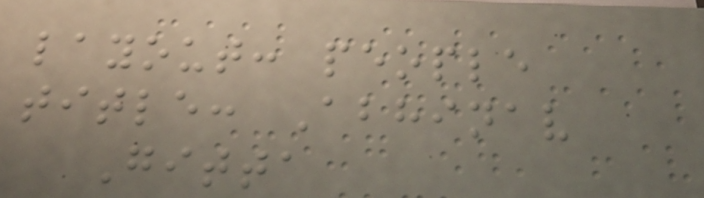layout: people
title: Abhinav
Gitta
